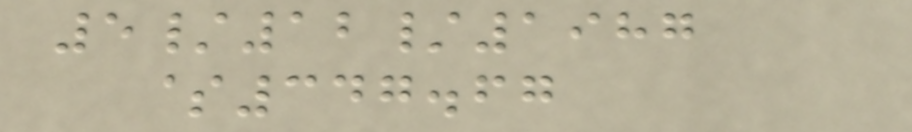5/12/1987
$347.67
